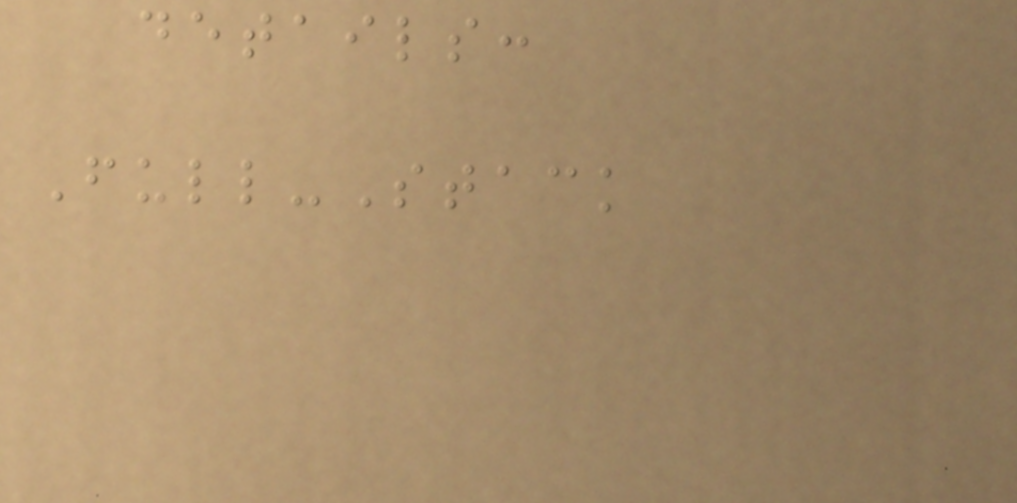details:
Full-Stack
